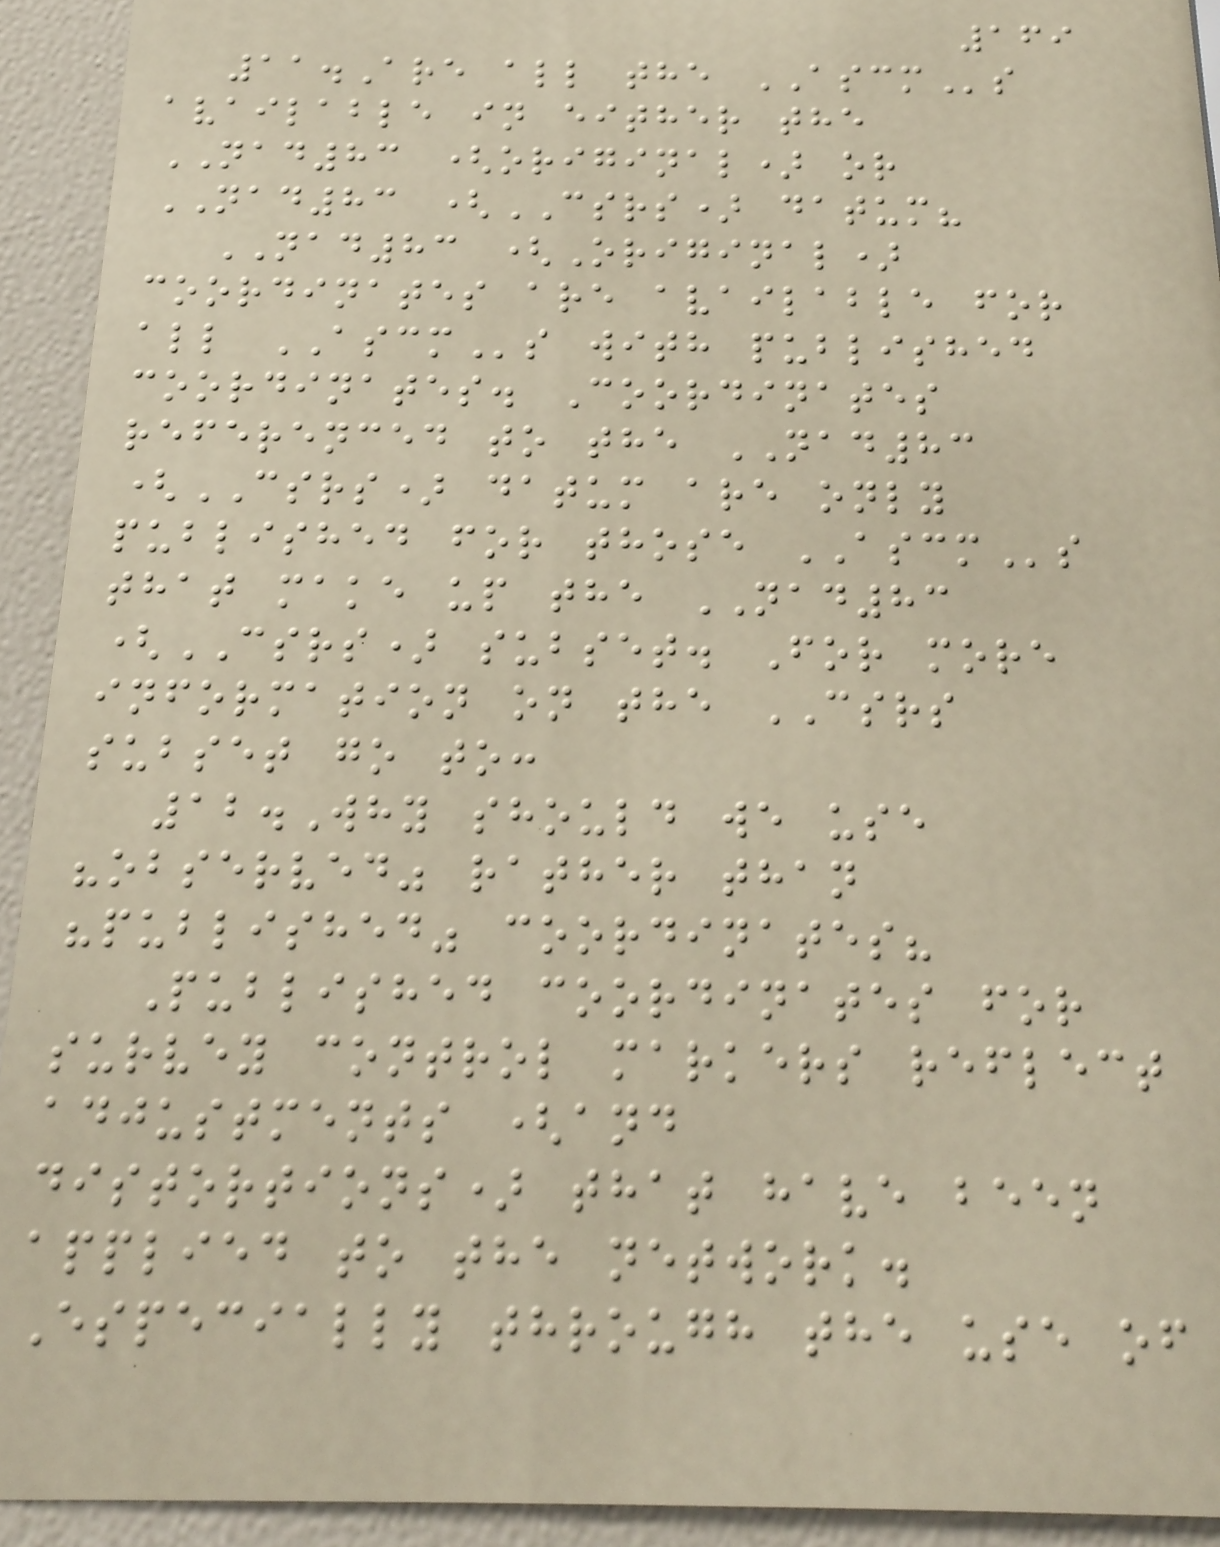169
11.Are all the ASCMs
available in either the
NAD83 (original) or
NAD83 (CSRS) datum?
NAD83 (Original)
coordinates are available for
all ASCMs with published
coordinates. Coordinates
referenced to the NAD83
(CSRS) datum are only
published for those ASCMs
that make up the NAD83
(CSRS) subset. For more
information on the CSRS
subset go to:
12.Why should we use
"observed" rather than
"published" coordinates?
Published coordinates for
survey control markers reflect
adjustments (and
distortions) that have been
applied to the network.
Especially through the use of
